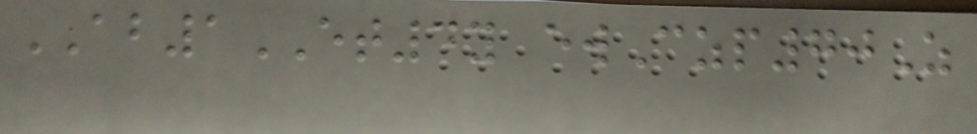AB1ET4y ewCzp70Z
